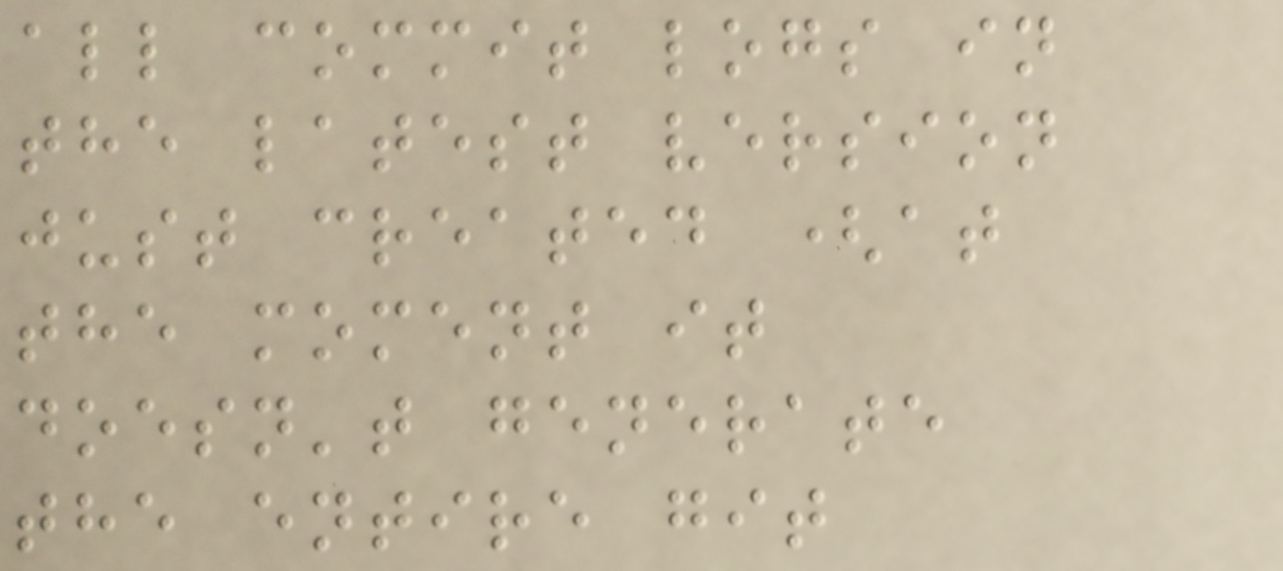all commit logs in
the latest version
just created (at
the moment it
doesn't generate
the entire git
